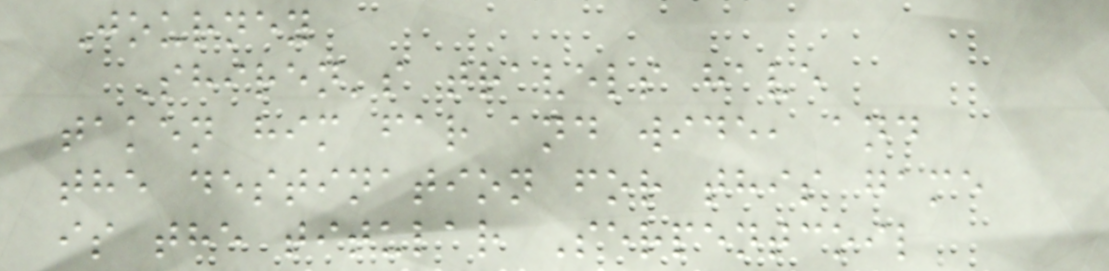Journey
Shiren's travels have
taken him far and wide, and
the destination for this game
is the titular Serpentcoil
